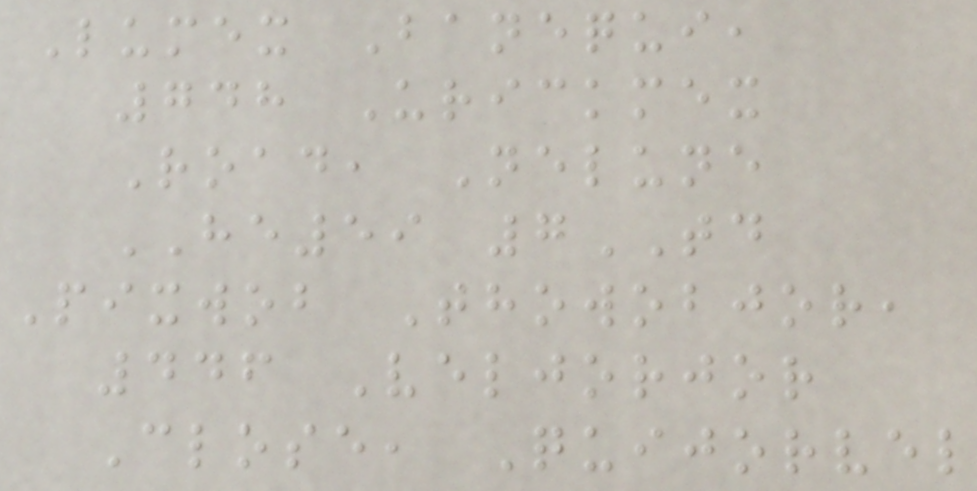Lumex Banequi,
748 Urickmex
Road, Nelune
HE59 7TD
Pixwob Thowobjor,
446 Veljorjor
Close, Quijorvel
